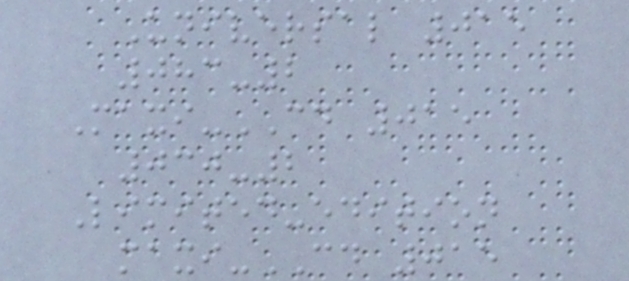Universal 015
083-2
Maxi-CD 015
030-2
Limited-edition
maxi-CD 015
